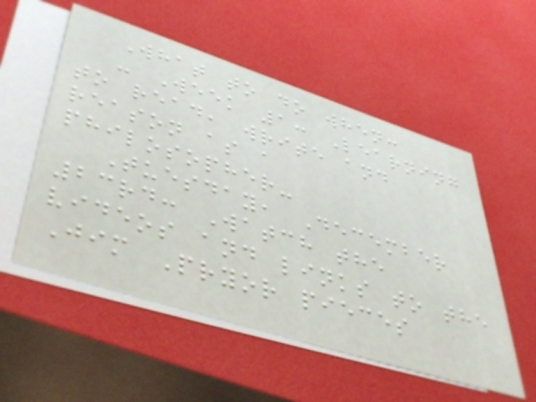What to do when:
- Week 1: Learning
to read, write and
reason as a
philosopher-
Tuesday, December
23rd: Watch the
videos and links to the
Jim Pryor pieces
